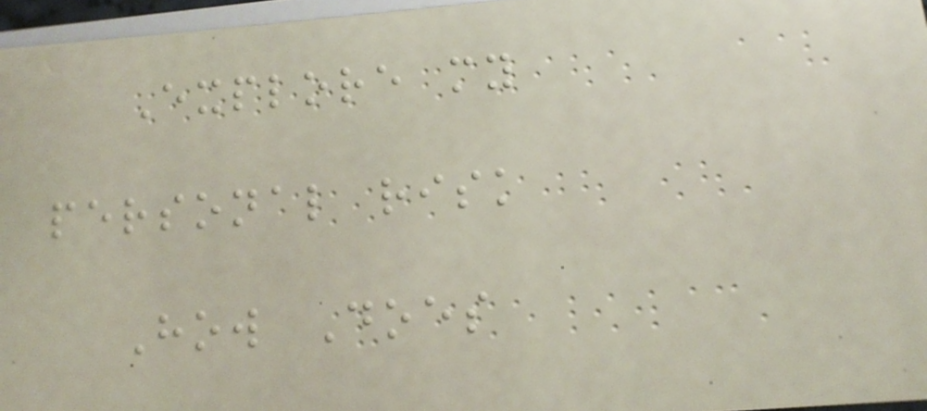Explore my
personal risk
How Does
